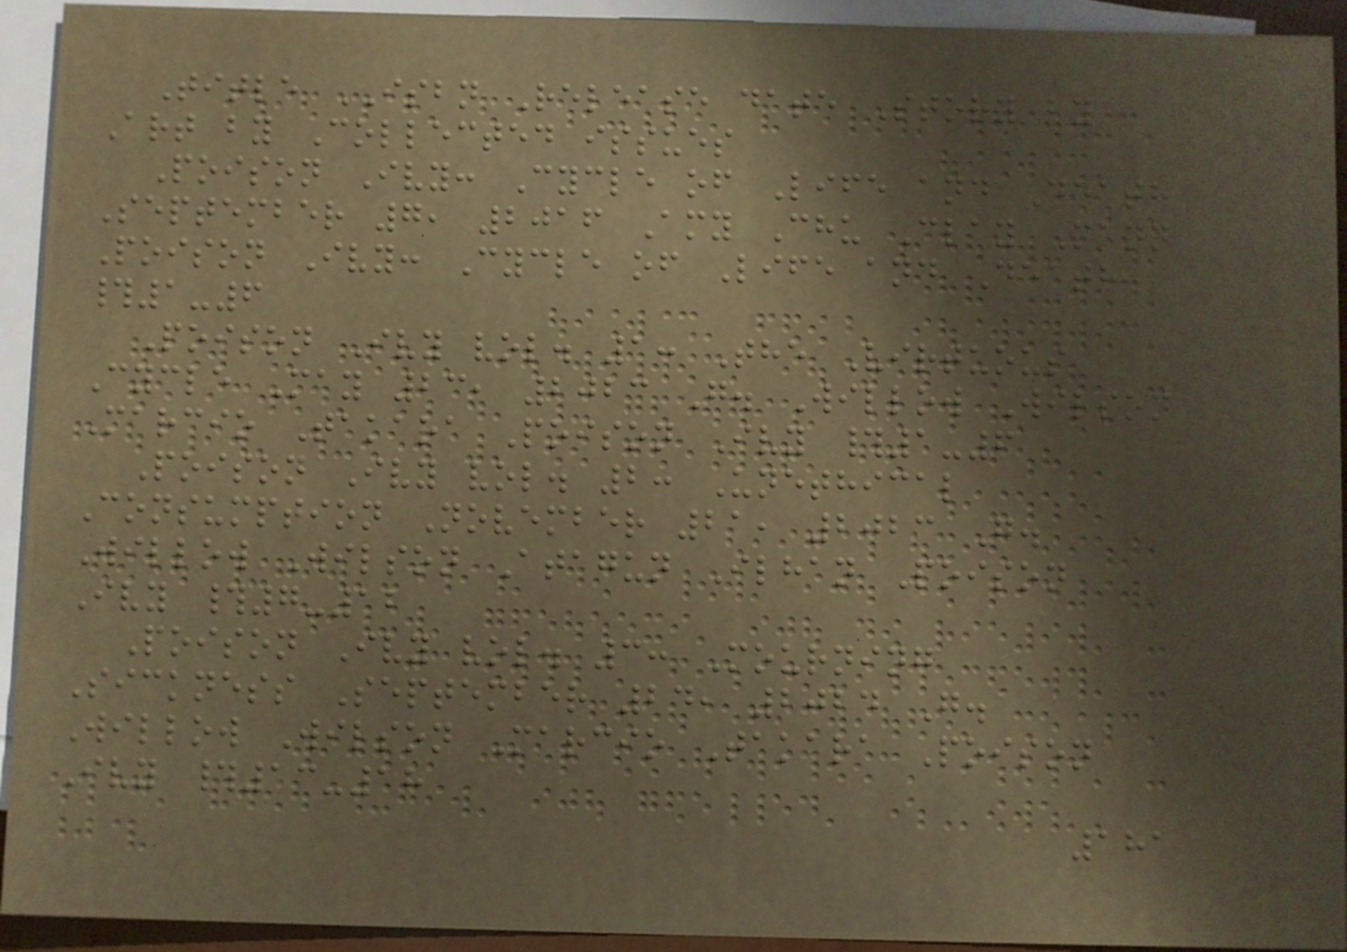Title ISBN Release date Story by
Art by Collected issues
Poison Ivy: Cycle of Life and Death
September 7, 2016 Amy Chu Clay Mann
Poison Ivy: Cycle of Life and Death
#1-6
Poison Ivy vol. 1: The Virtuous
Cycle May 23, 2023 G. Willow Wilson
Marcio Takara Poison Ivy #1-6
Poison Ivy vol. 2: Unethical
Consumption November 21, 2023 G.
Willow Wilson Atagun Ilhan Poison
Ivy #7-12
Poison Ivy vol. 3: Mourning
Sickness September 24, 2024 G.
Willow Wilson Marcio Takara Poison
Ivy #13-18
181
